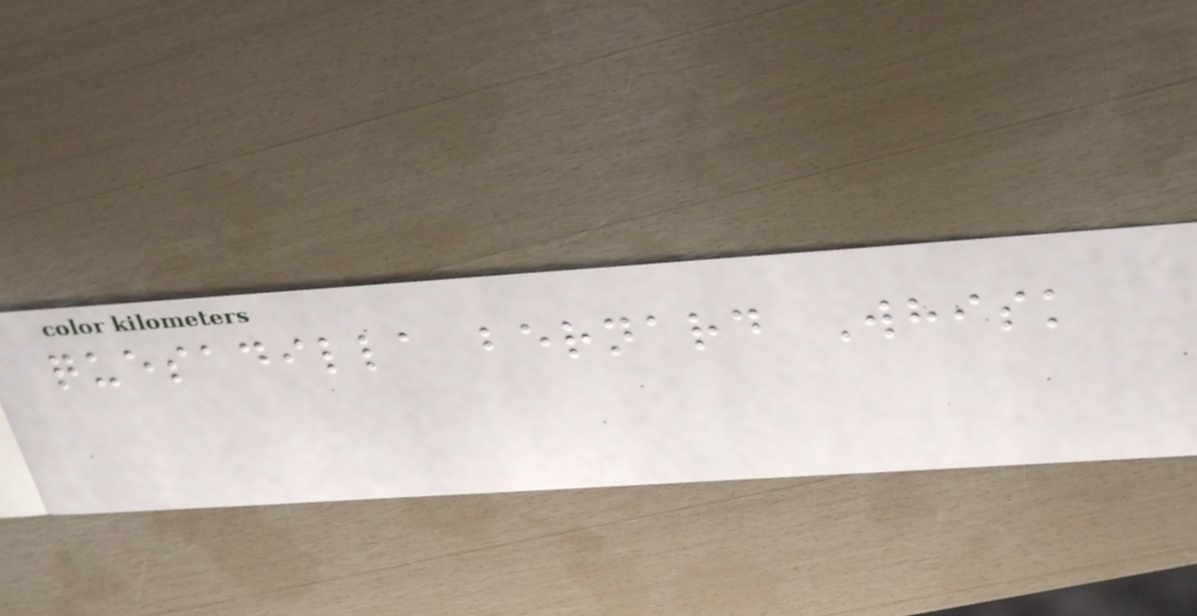quesadilla bernard Whisk
